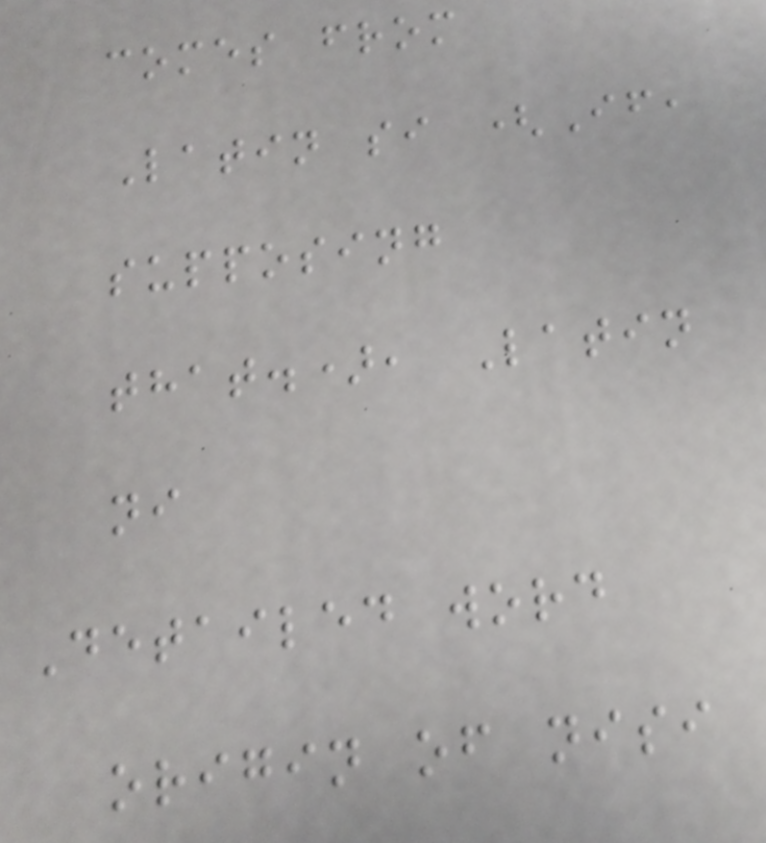comes from
Latin si (If,
supposing
that.), Latin
ni
Detailed word
origin of nisi
